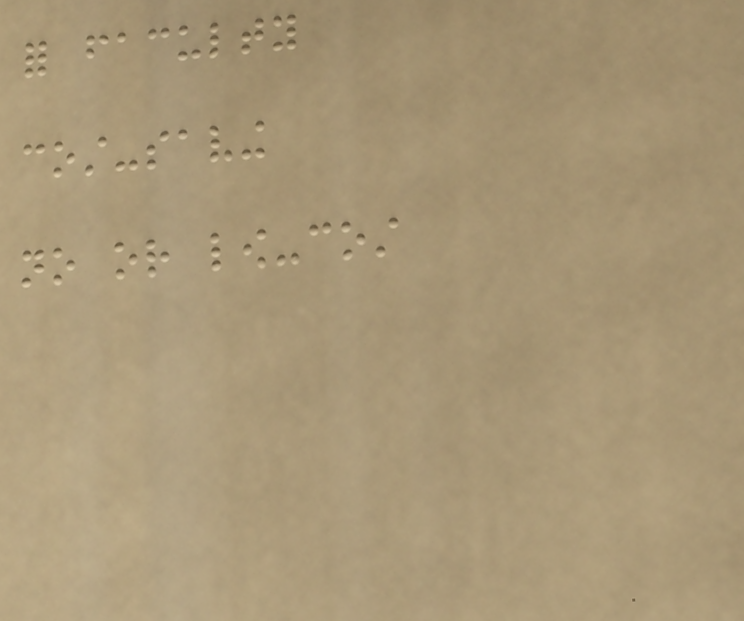for faculty
cost-saving
no or low-cost
